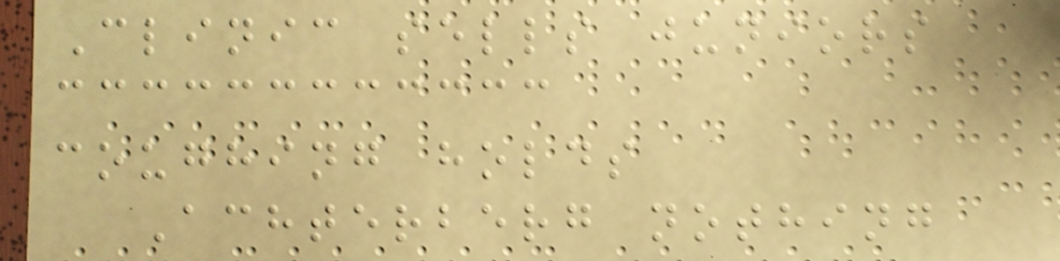Clinic sells juniors
coughing holds
Achterberg nothing
